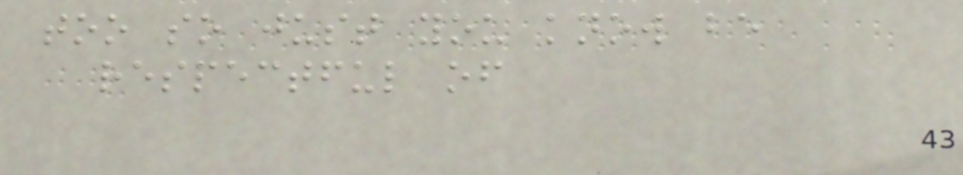too so just you know be
respectful of
